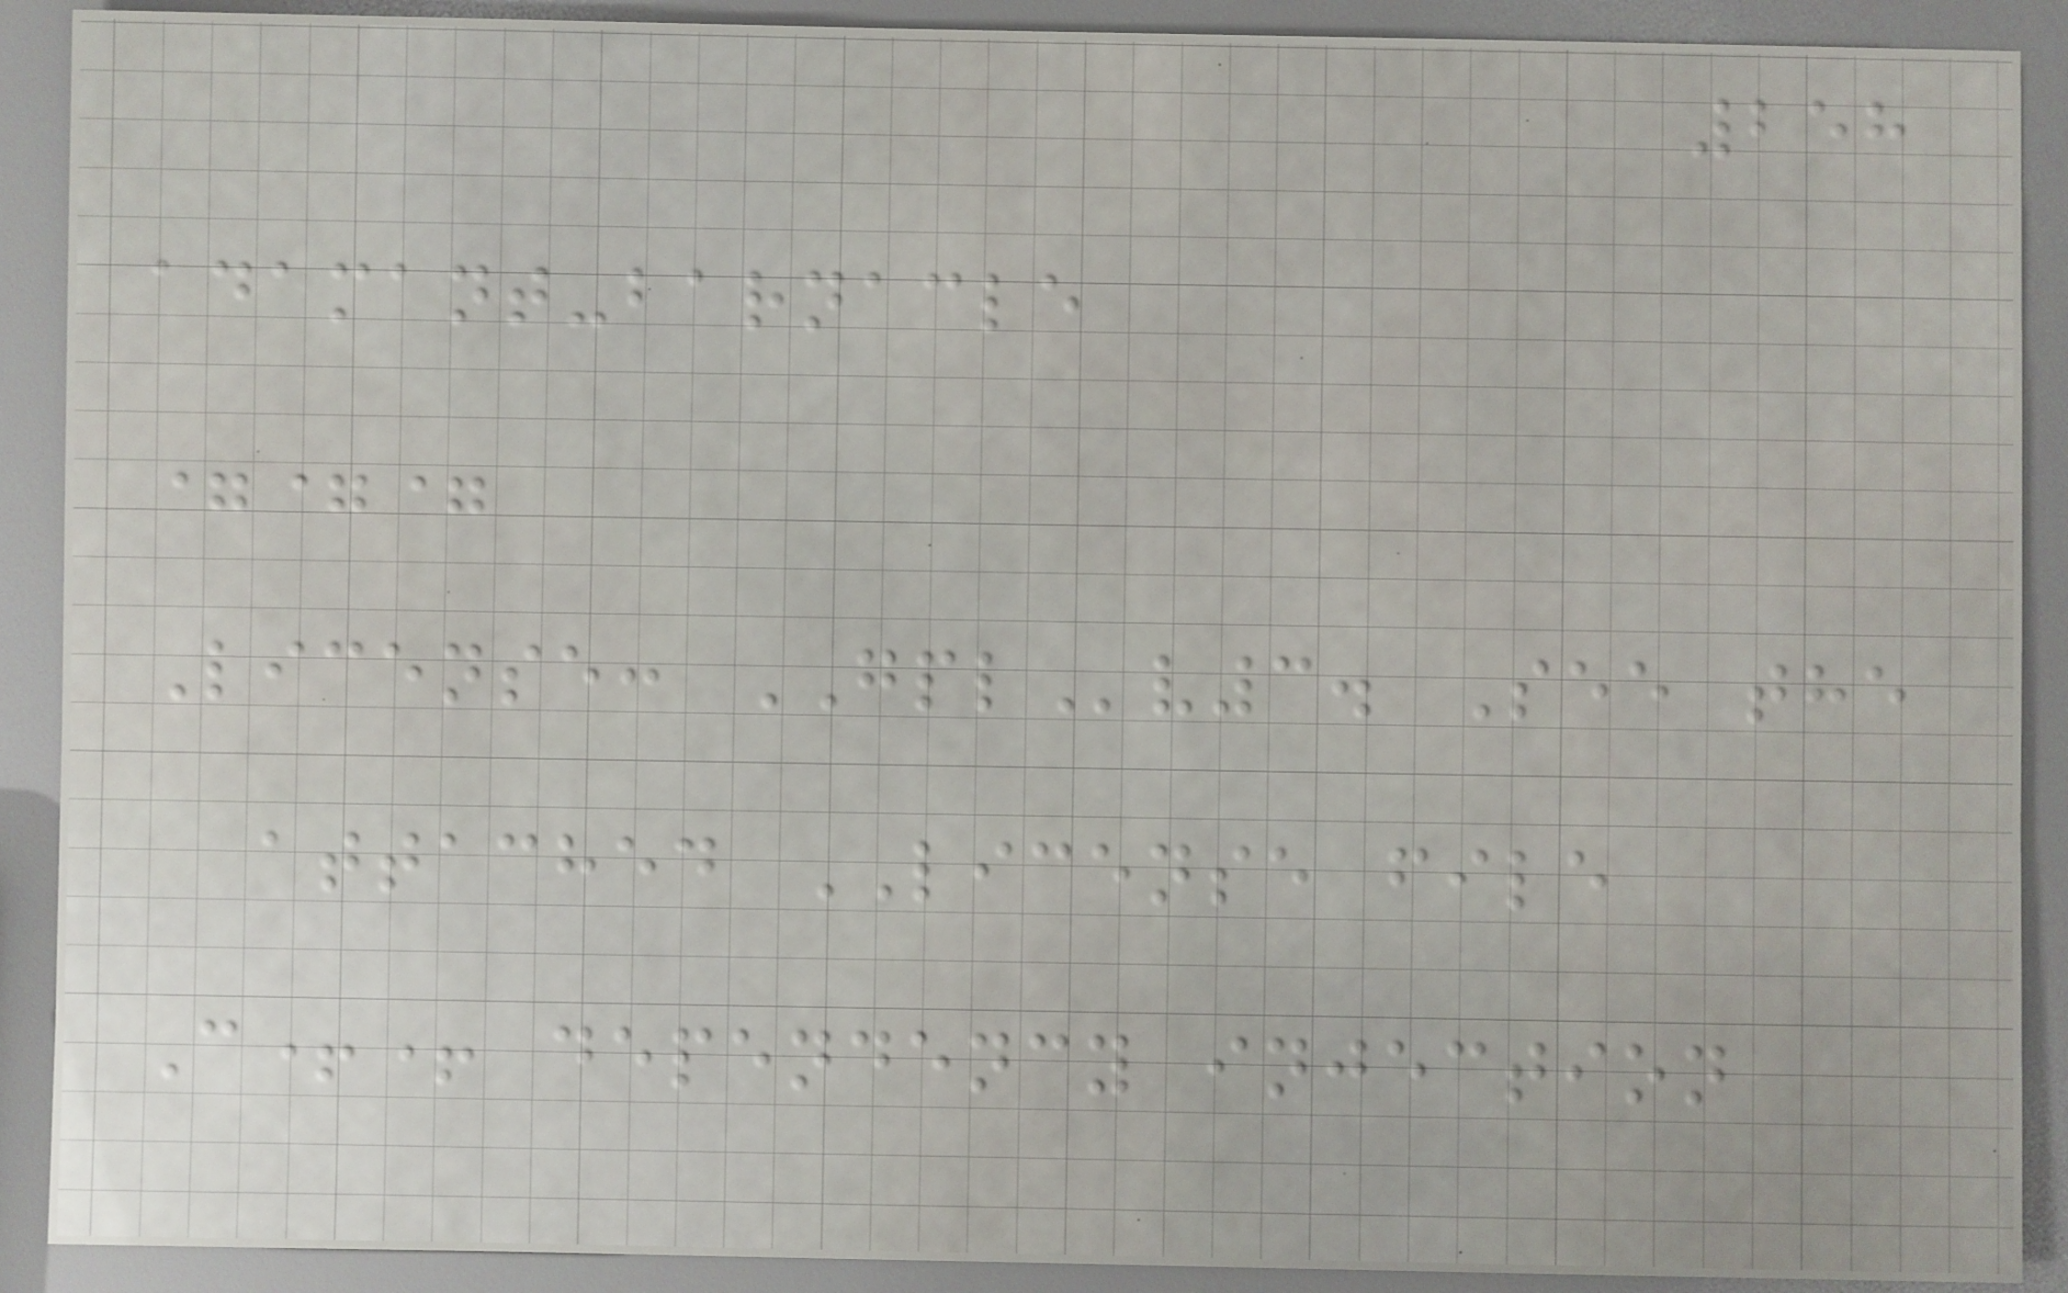258
adamant-barnacle
===
License: GPLv3. See the
attached LICENSE file
C++ dependency injection
